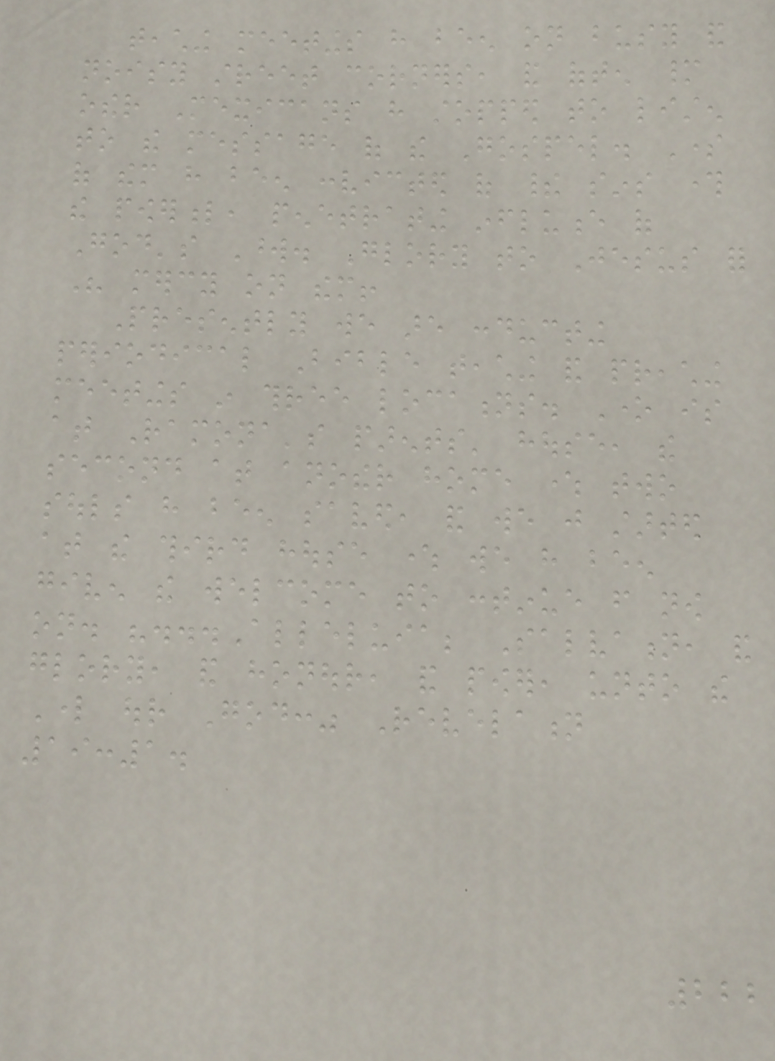teaching meetings have been on busy and
noisy street corners, and often many
other Mexicans have stopped to listen
to the message of the Gospel. Some
of them have been convicted of their sins through
the powerful, penetrating influence of
God's Word. Glory to Jesus for
His mercy on them!
Presently we are conducting
periodical Bible teaching and preaching
meetings in three locations. One is
at Ramona's parents' house, the
second at another home where two
souls have been saved, and we just started
at the third house where we have been
given the welcome to continue from now
on. "...Alleluia; Salvation, and
glory, and honour, and power, unto the
Lord our God:" Revelation
19:1.
222
